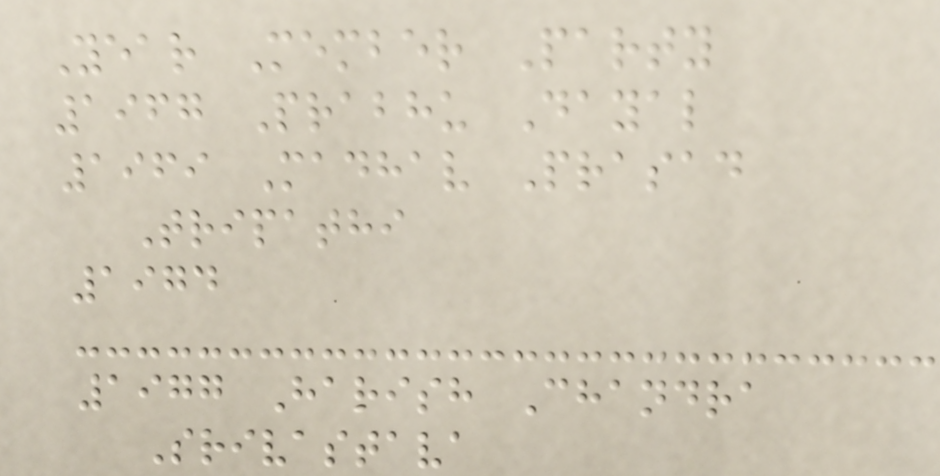Year Member Party
1967 Prabhu Dayal
1969 Madhav Prasad
Tripathi
1974
1977 Harish Chandra
Srivastava
